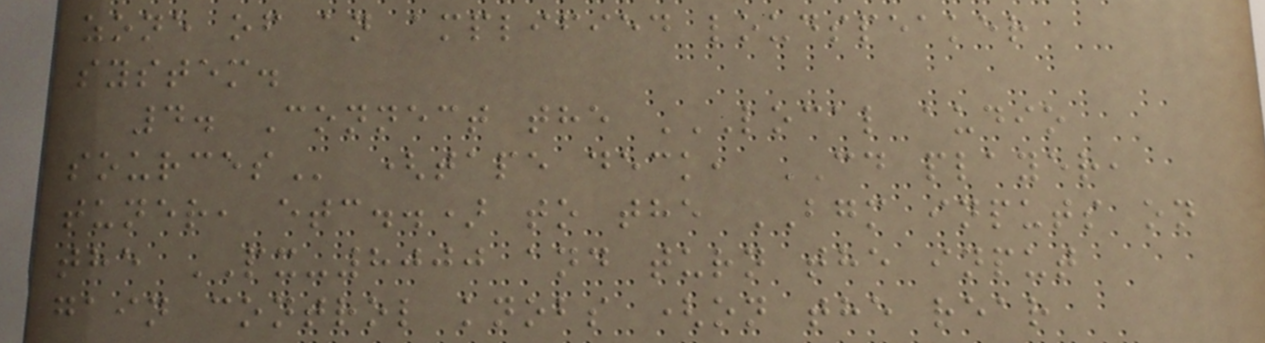zone of an amplified loudspeaker
system.
4. Connect the LOCAL AUDIO
SOURCES (tape deck, CD player,
tuner, etc..) to the BGM inputs on
the PX-8000 and turn the input
gain control knobs (on the rear
